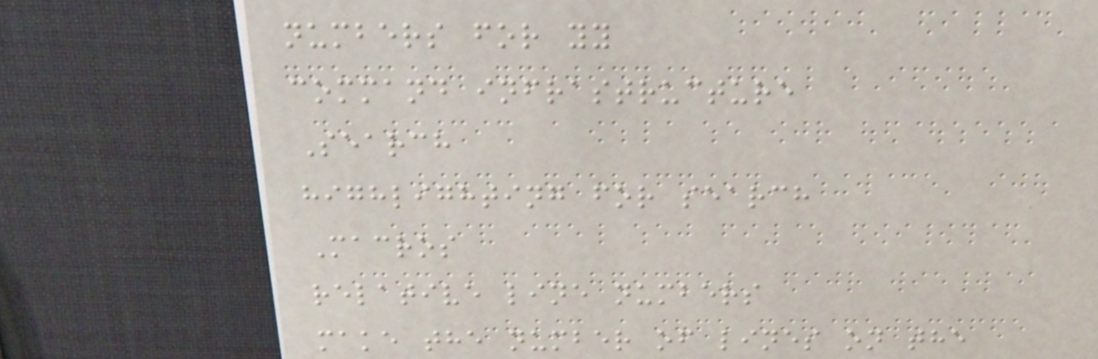numbers for yy
command infrastructure
Search
highlighting for search
Macros
relative line numbers
make the number of lines on the
